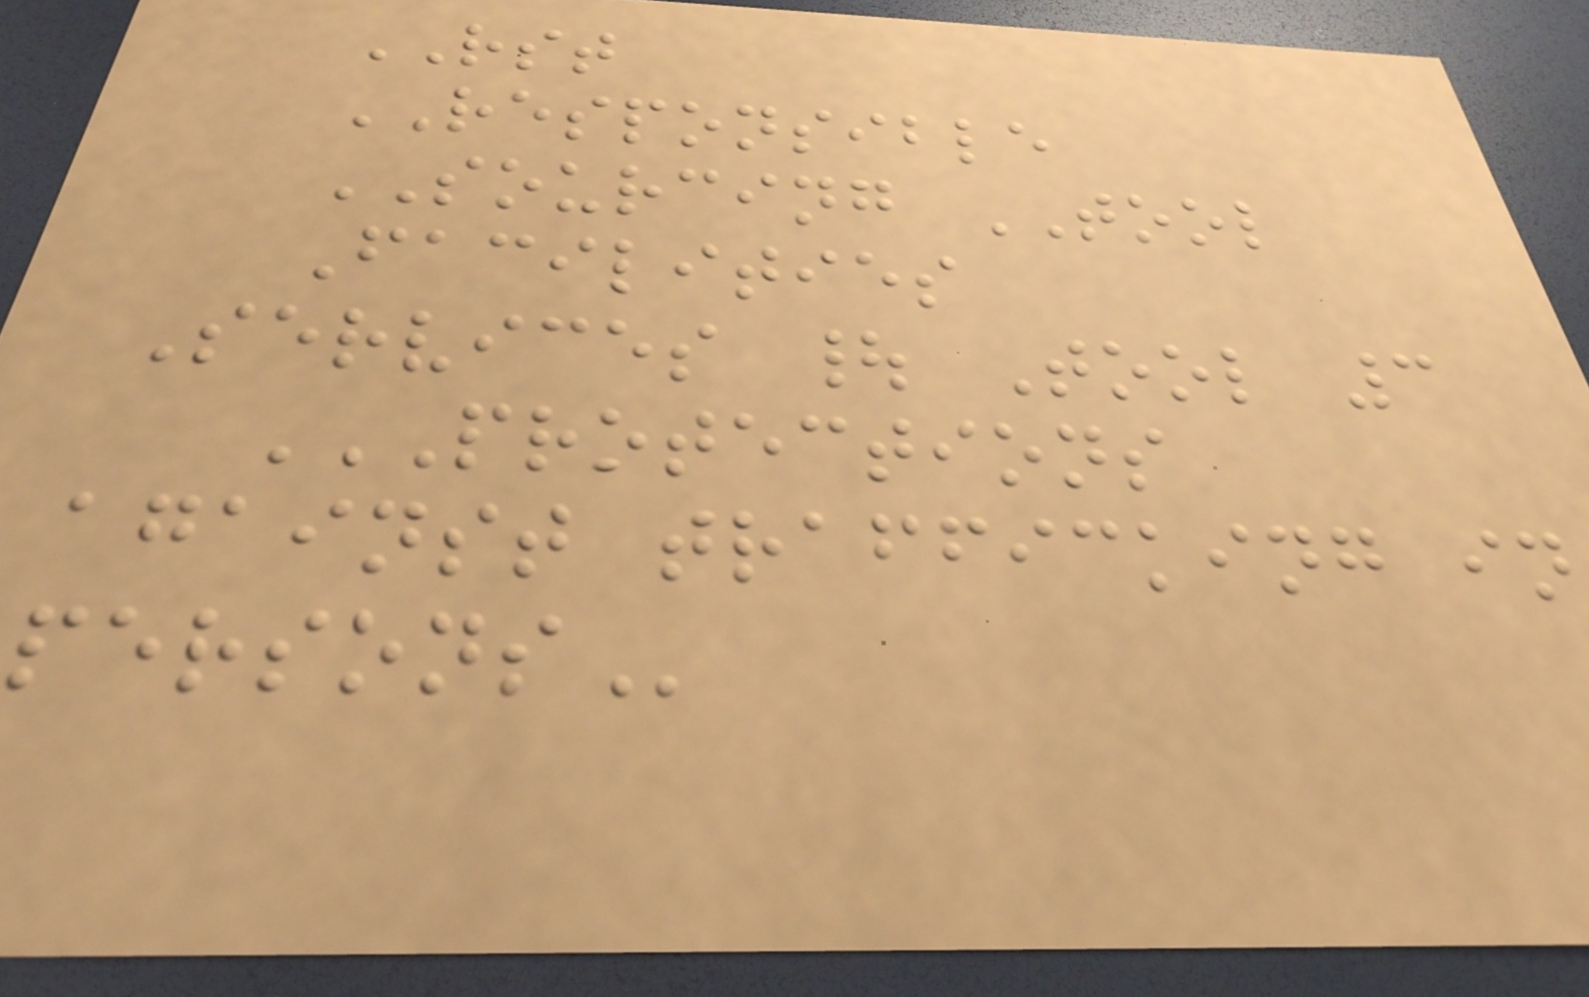RST
RESPONSIBLE
SOURCING TOOL
Facilities
Services | Tool 3
PROTECTIONS
AGAINST TRAFFICKING IN
PERSONS
